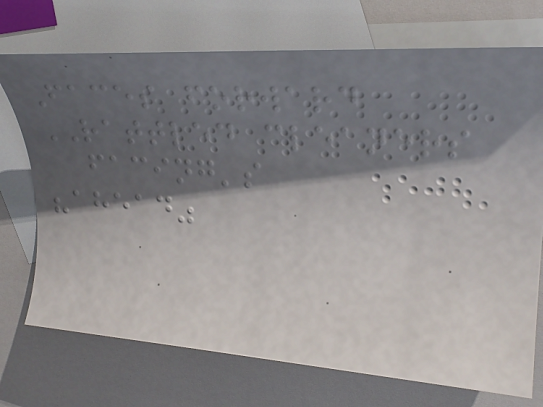Faces forward
RATTLED cleaners
facing's
"ahead"
